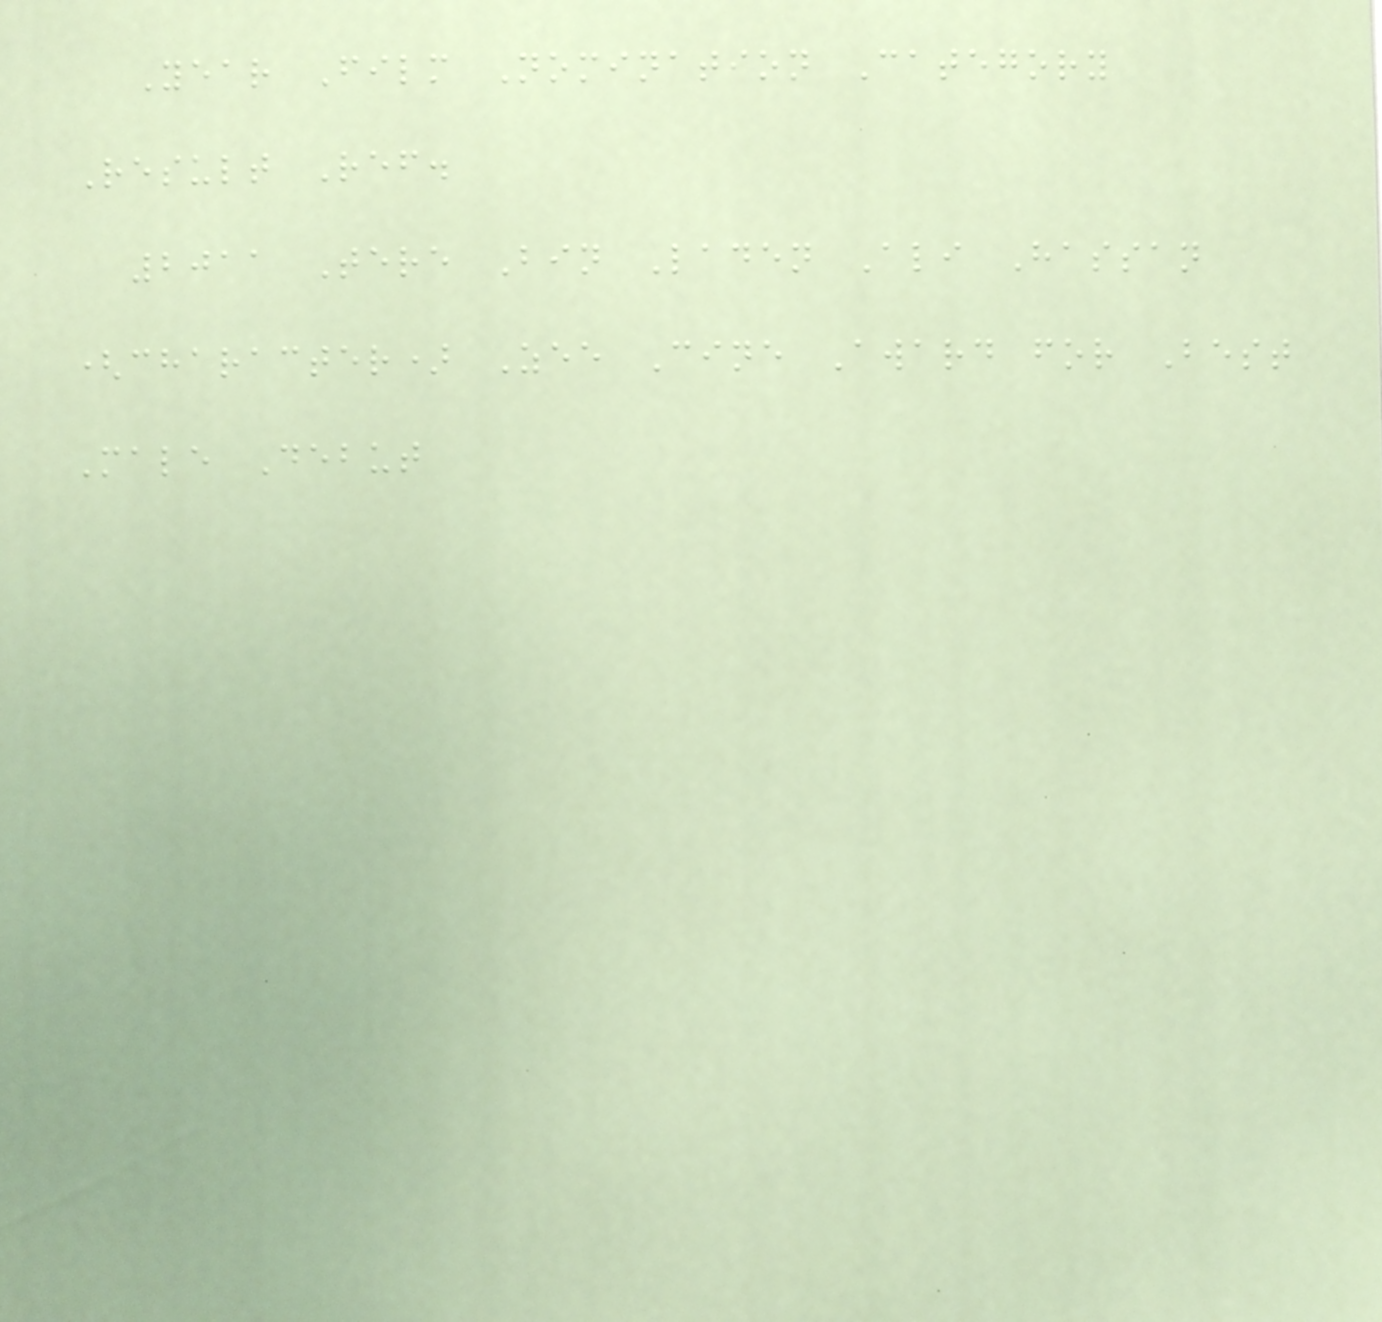Year Film Nomination Category
Result Ref.
2011 Tere Bin Laden Ali Hassan
(character) Zee Cine Award for Best
Male Debut
